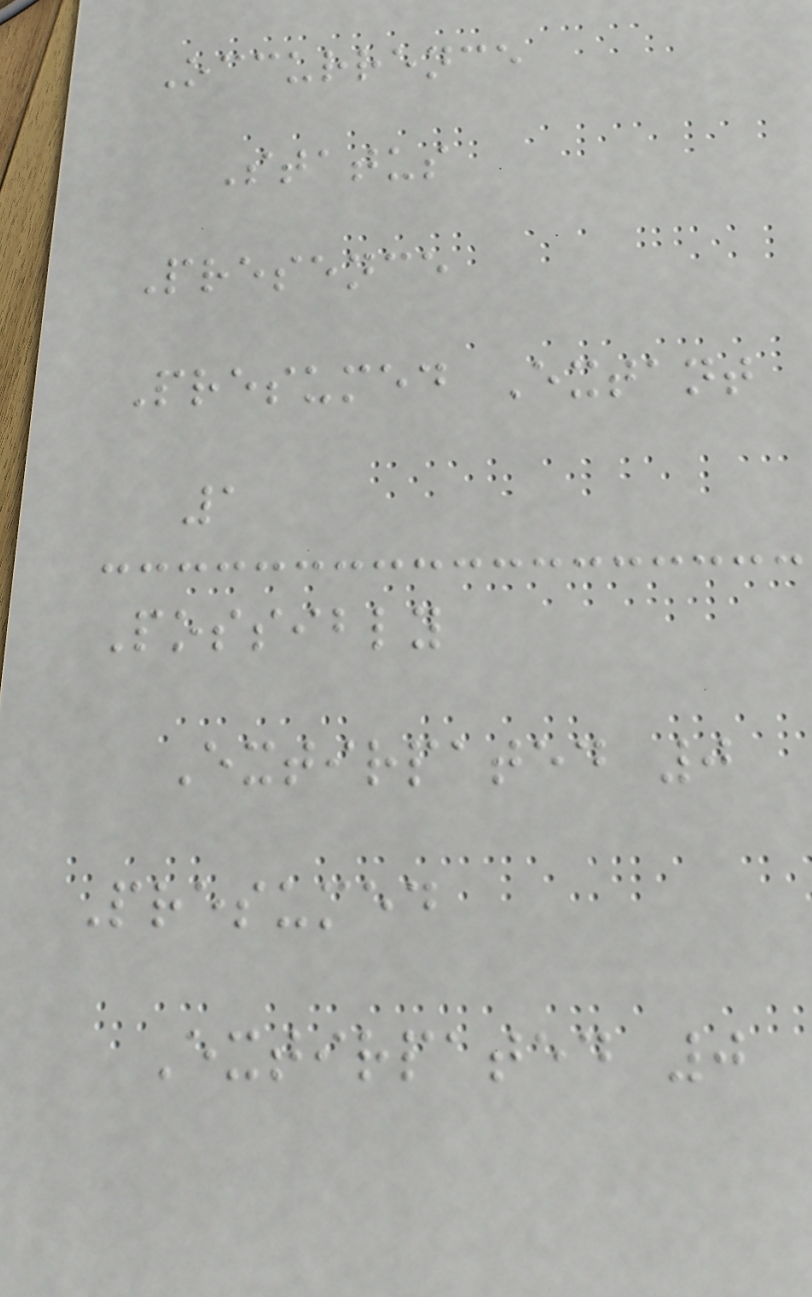Occurrence
Status
Presence
Presumed Extant
1
Possibly
Extirpated 0
Presumed
Extirpated 0
